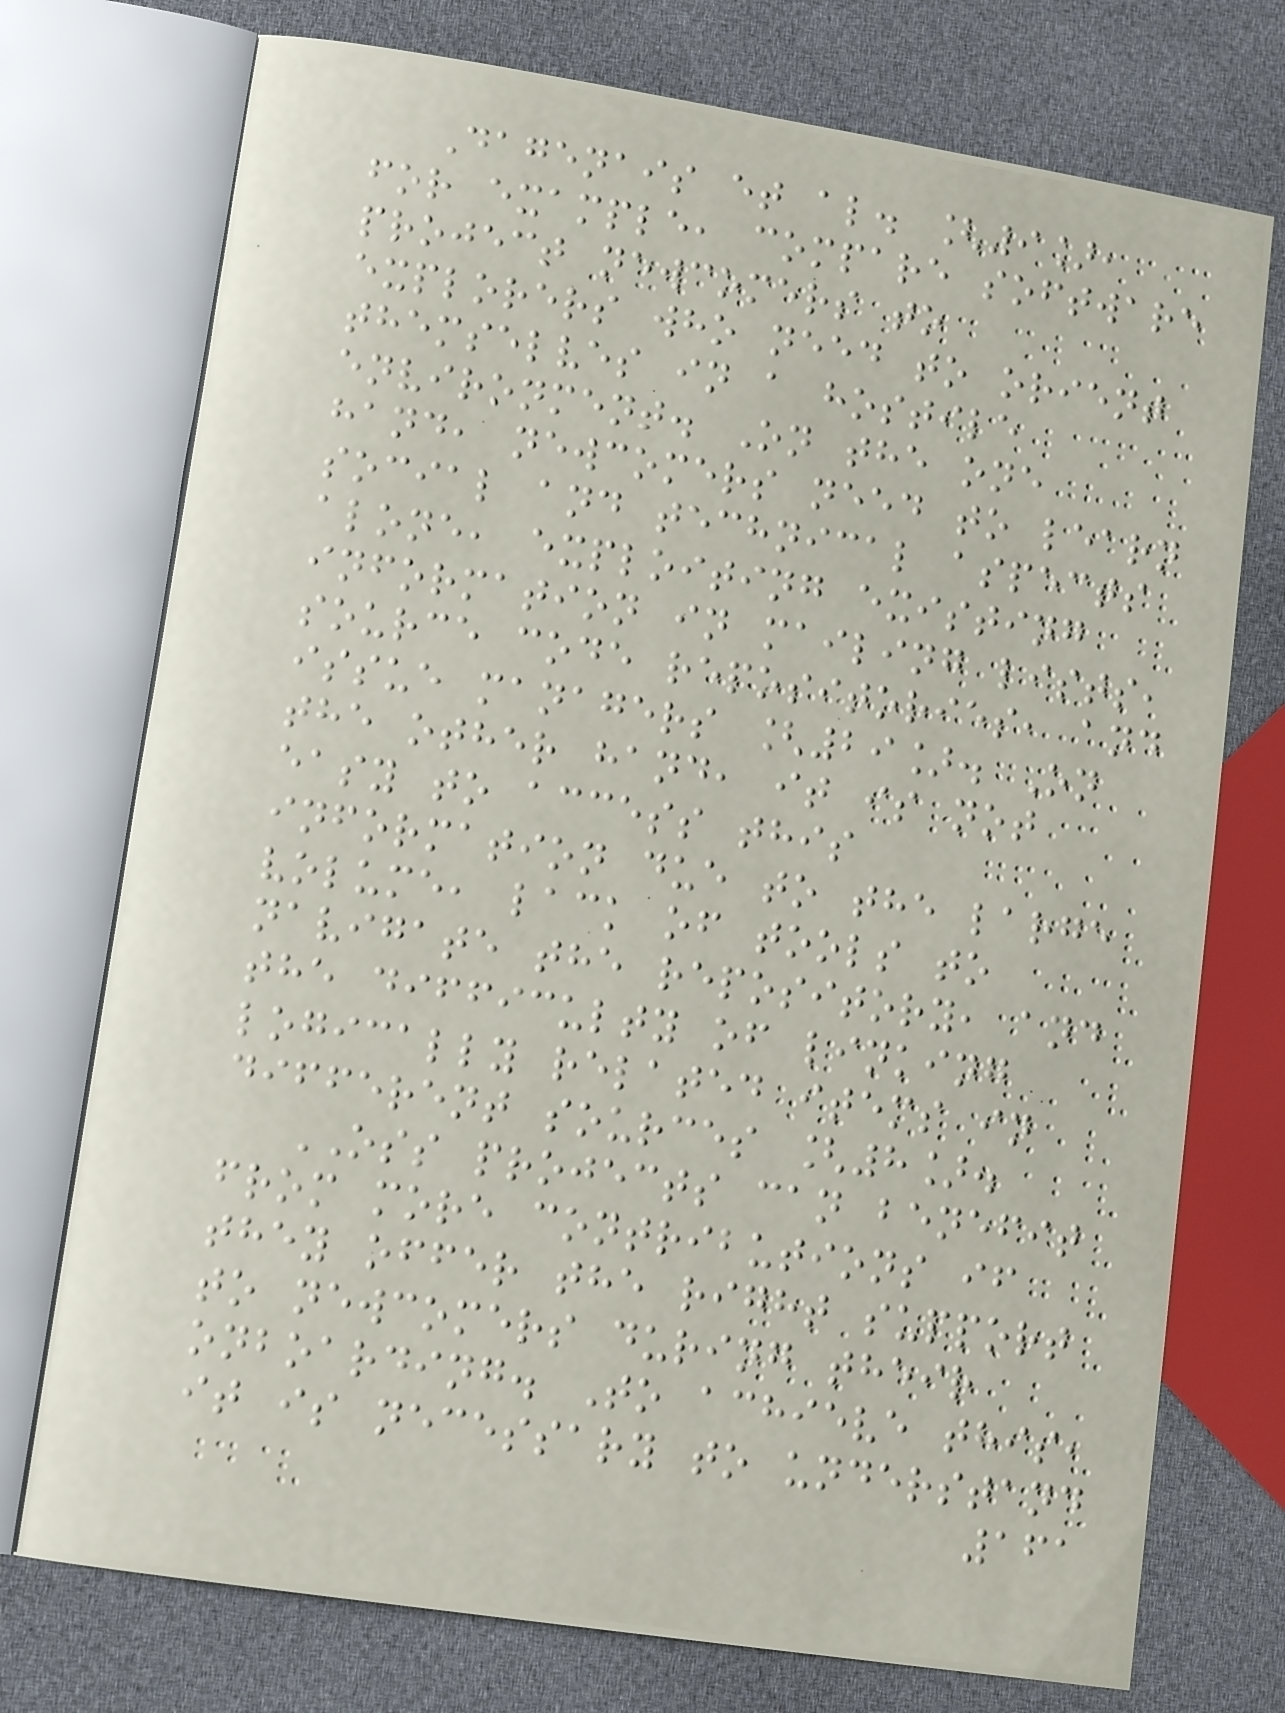Dagenais et al. [9],
for example, compare software
project newcomers to
explorers who need to orient
themselves in a hostile
environment. On the one
hand, newcomers need to learn
social and technical aspects
alone, exploiting existing
information in mailing lists,
source code repositories, and
issue managers [29]. On
the other hand, it is not
easy to access this
information due to the large
volume, lack of tools to
navigate the repository, and
the difficulty of linking
logically related items in
different sources [8].
OSS projects can benefit
from more contributions if
they offer the right support
to newcomers during their
onboarding. To achieve this,
it is necessary to understand
161
